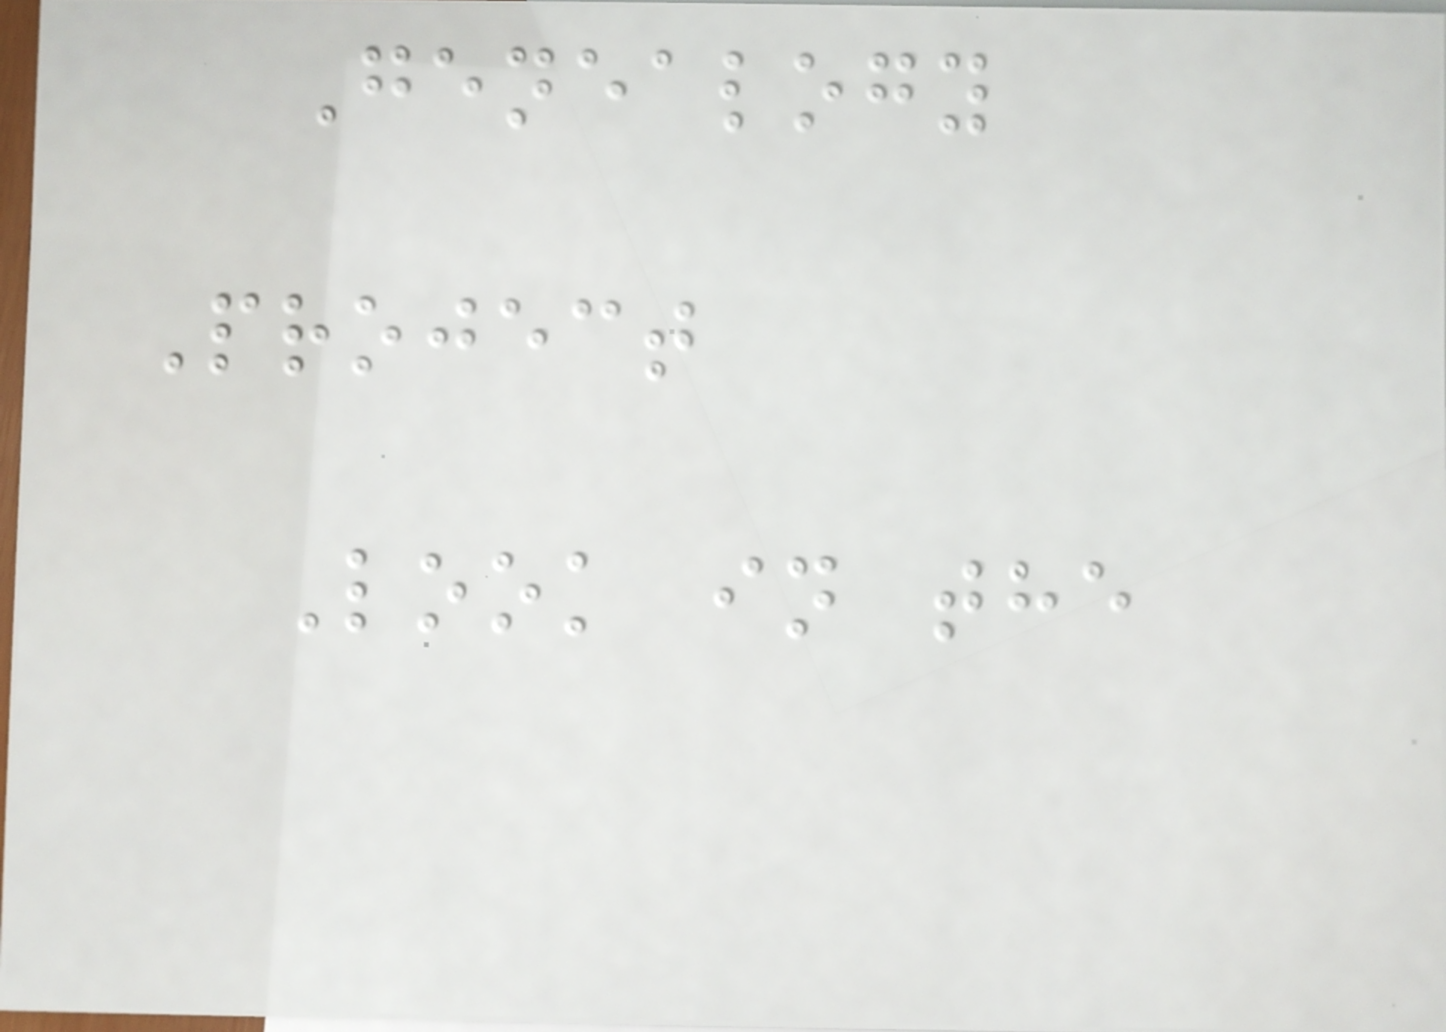Genealogy
Project
Look in the
